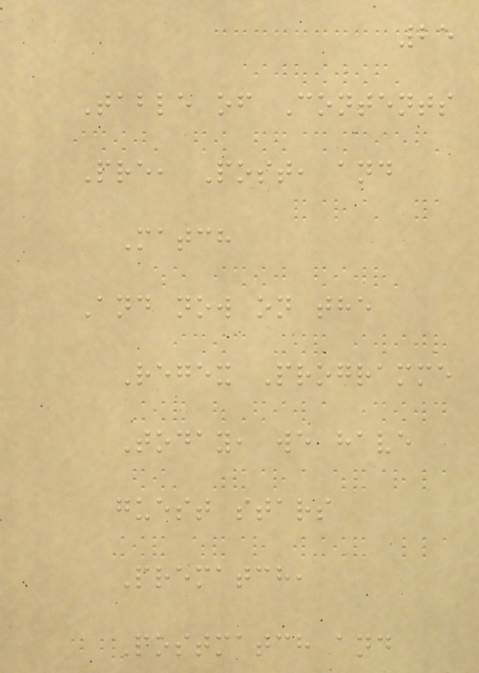25
Table of Contents
Pre, Post, and
Match
And now on the
Regex Programme
Today, we have
guest stars
Prematch,
Postmatch and
